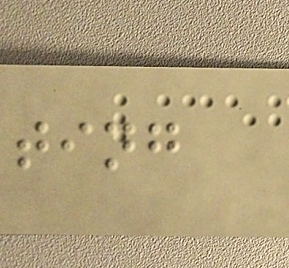ting
